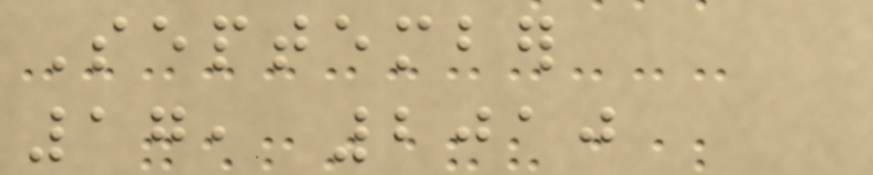September
17, 2010
